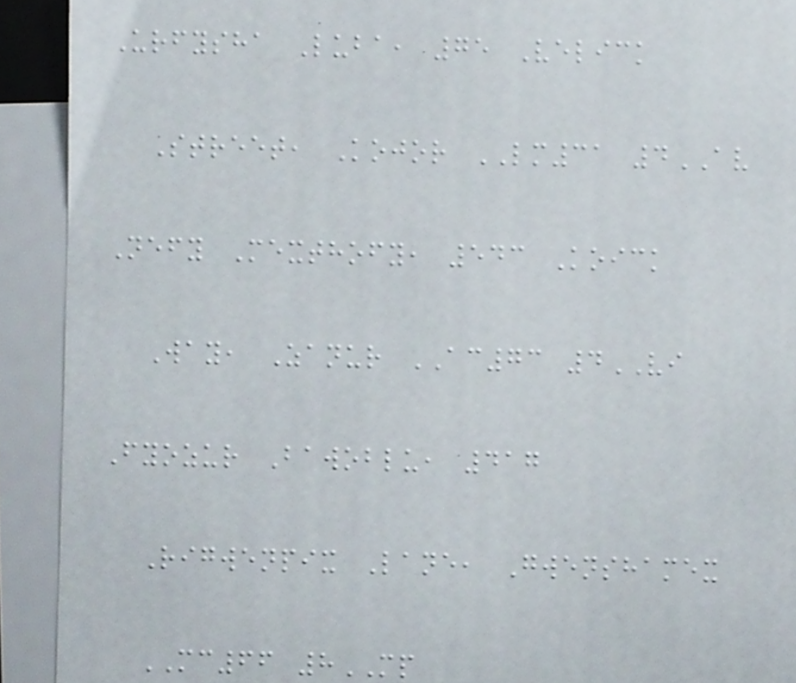Urfysha Luba, 75 Velick
Street, Kojor LM31 4AV
Nefy Mexthofy, 543 Koick
Way, Zanur AC73 4VI
Fyozur Bawoblu, 417
Rigwenpix Lane, Gwenshamex
MC66 8MP
